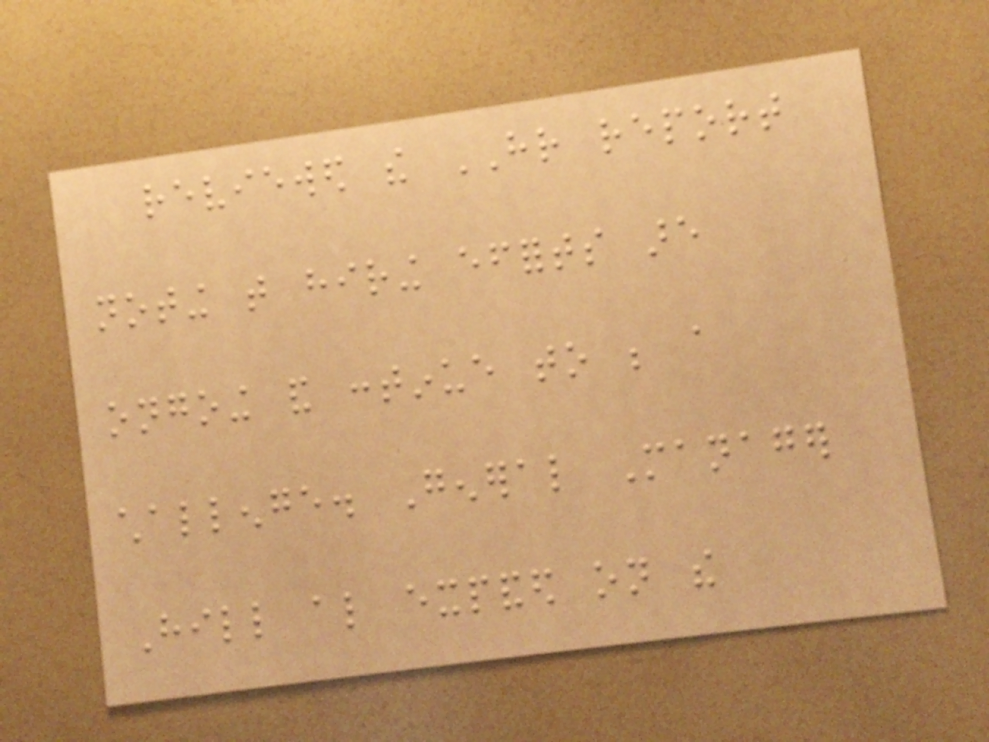reviewed the HR report
noting that hiring efforts are
ongoing and continue to be a
challenge. General Manager
Hill also expanded on the
